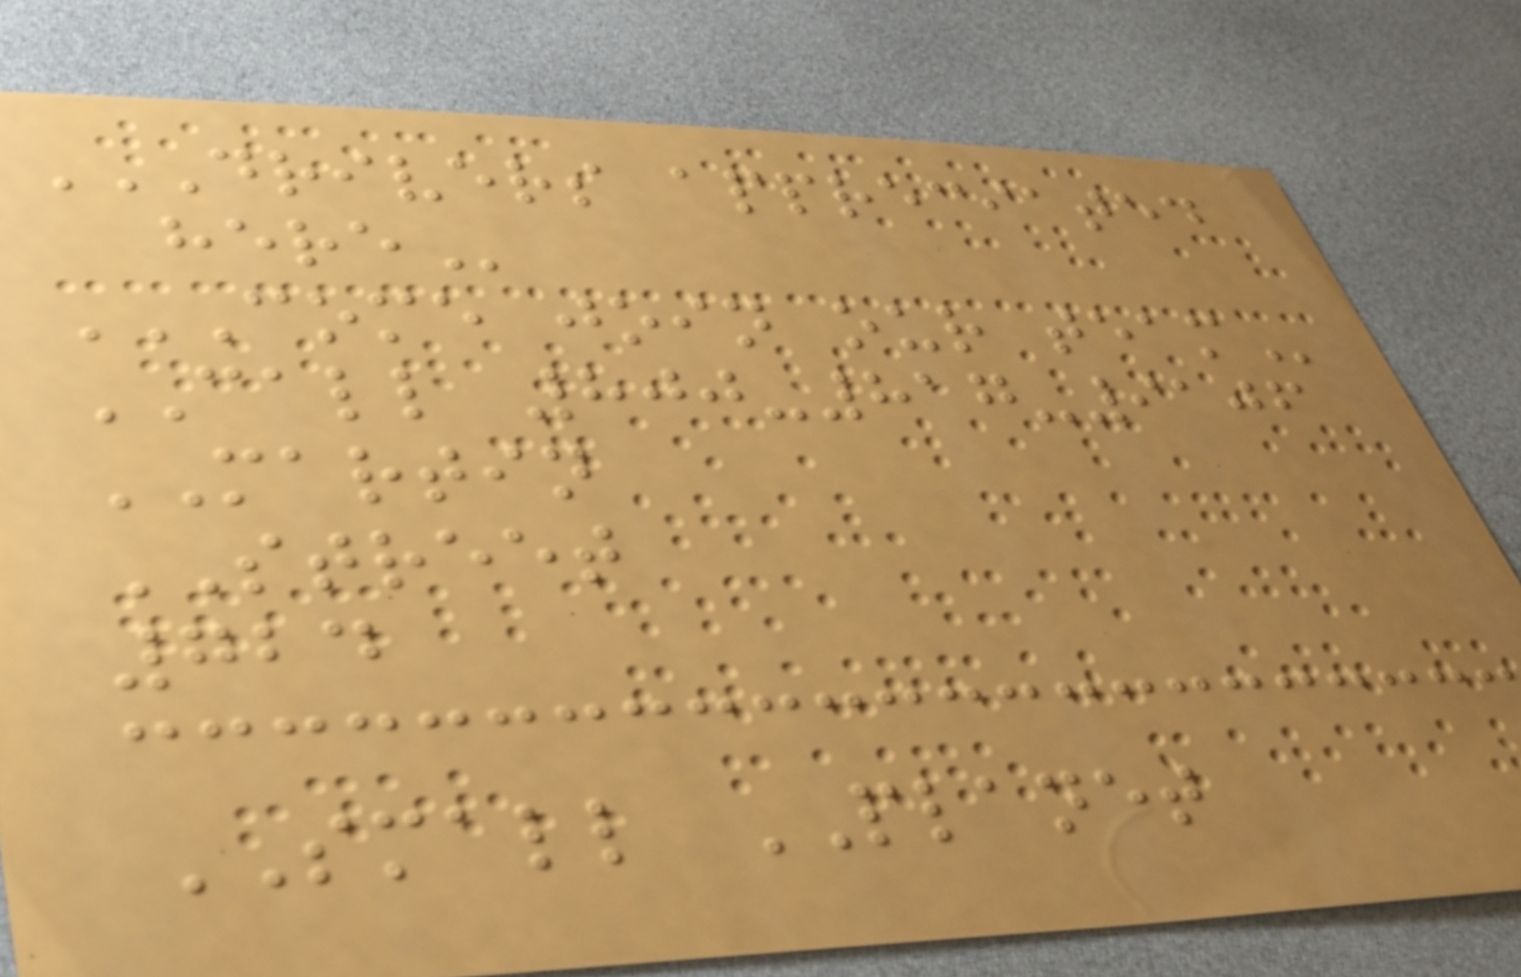DRIVERS APPRECIATED
HERE
COME JOIN OUR TEAM
CALL 800-817-9106
MARTIN
STREET
724
SMALL PLANET
